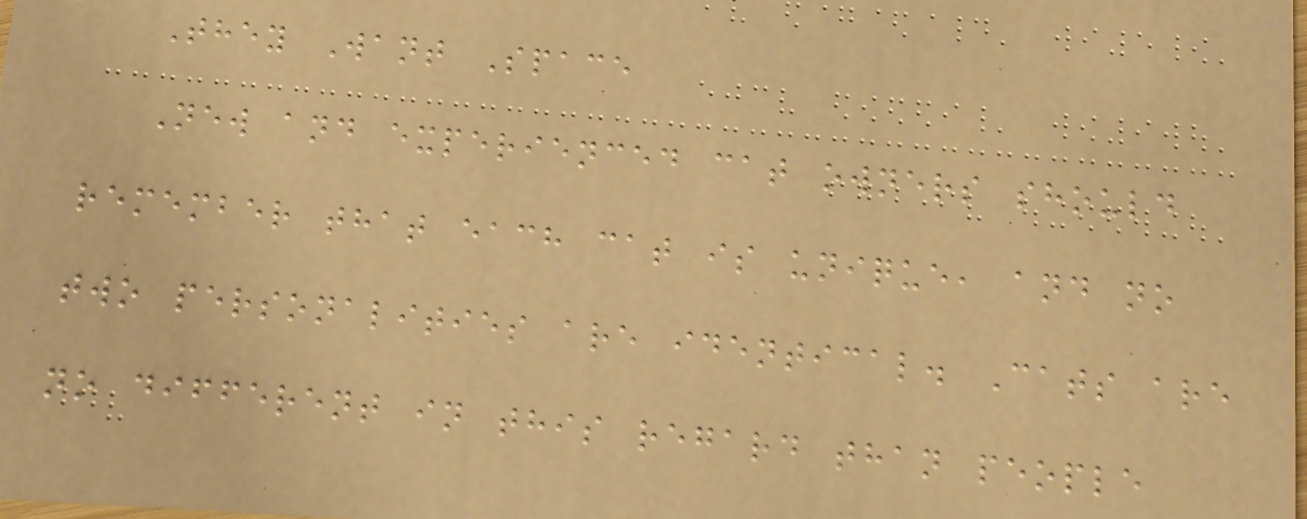They Want Space
New and experienced cat owners should
remember that each cat is unique, and no
two personalities are identical. Cats are
no different in this regard than people
